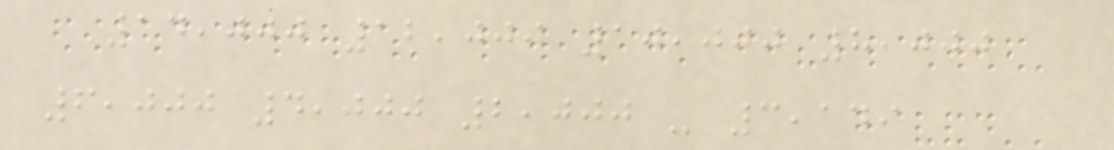14,000 12,000 10,000 8,000
6,000 4,000 2,000 - 3,149
